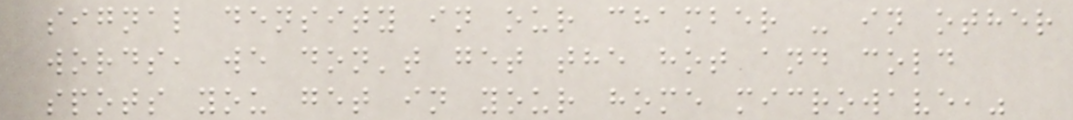signal density in our chamber - in other
words, we don't get the hot and cold
spots you get in your home microwave,"
